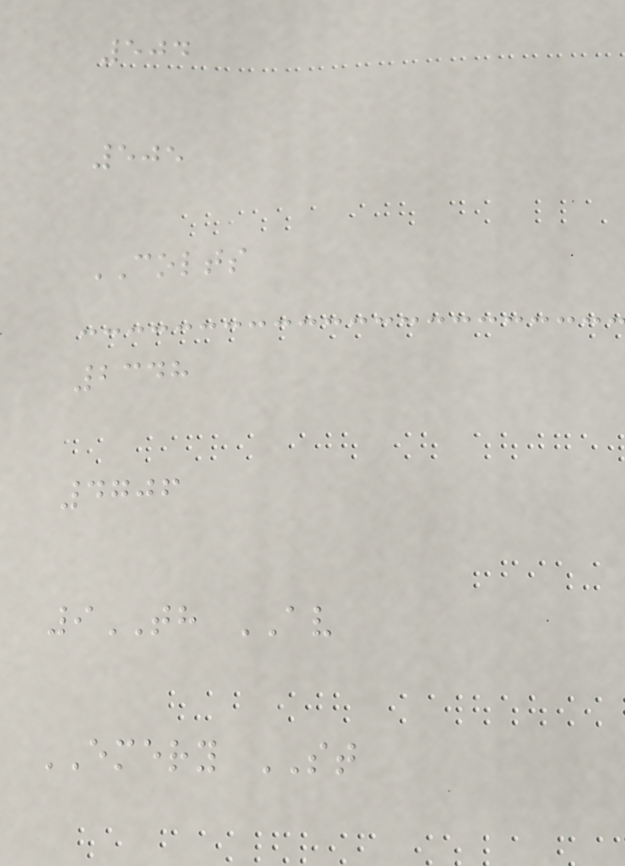504
505
COLTS
2348
4706
9TH AV
EMERY ST
